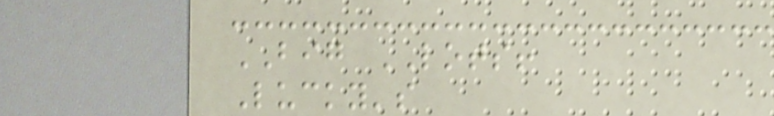BIG LOTS!
Lucky's
